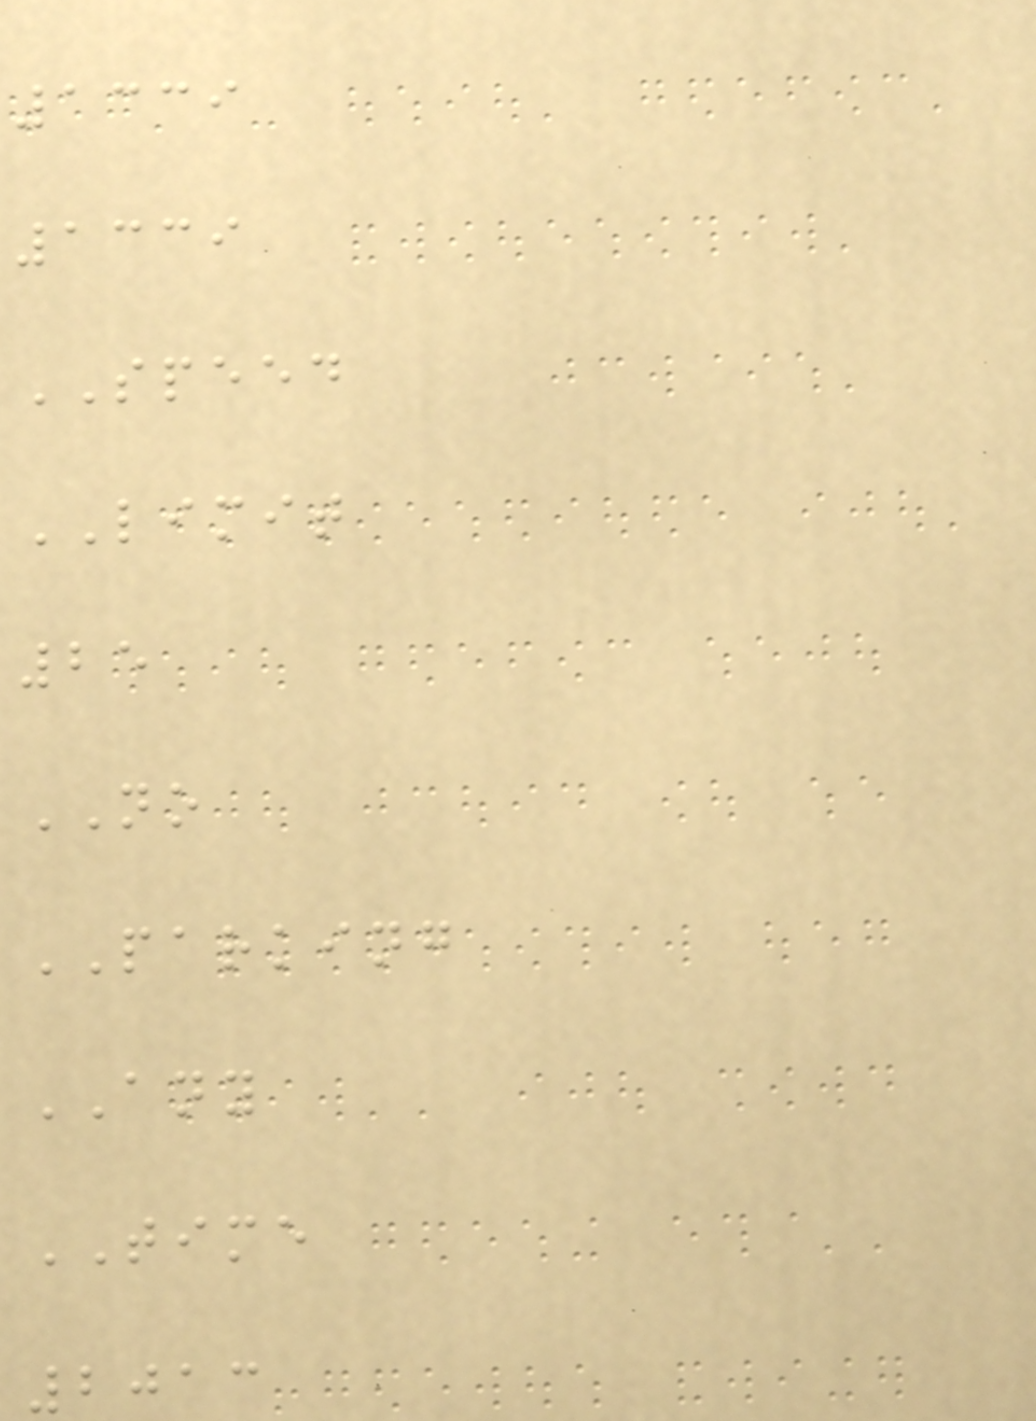1339
1339
SPEED
LIMIT
25
NO
PARKING
ANY
TIME
2013
